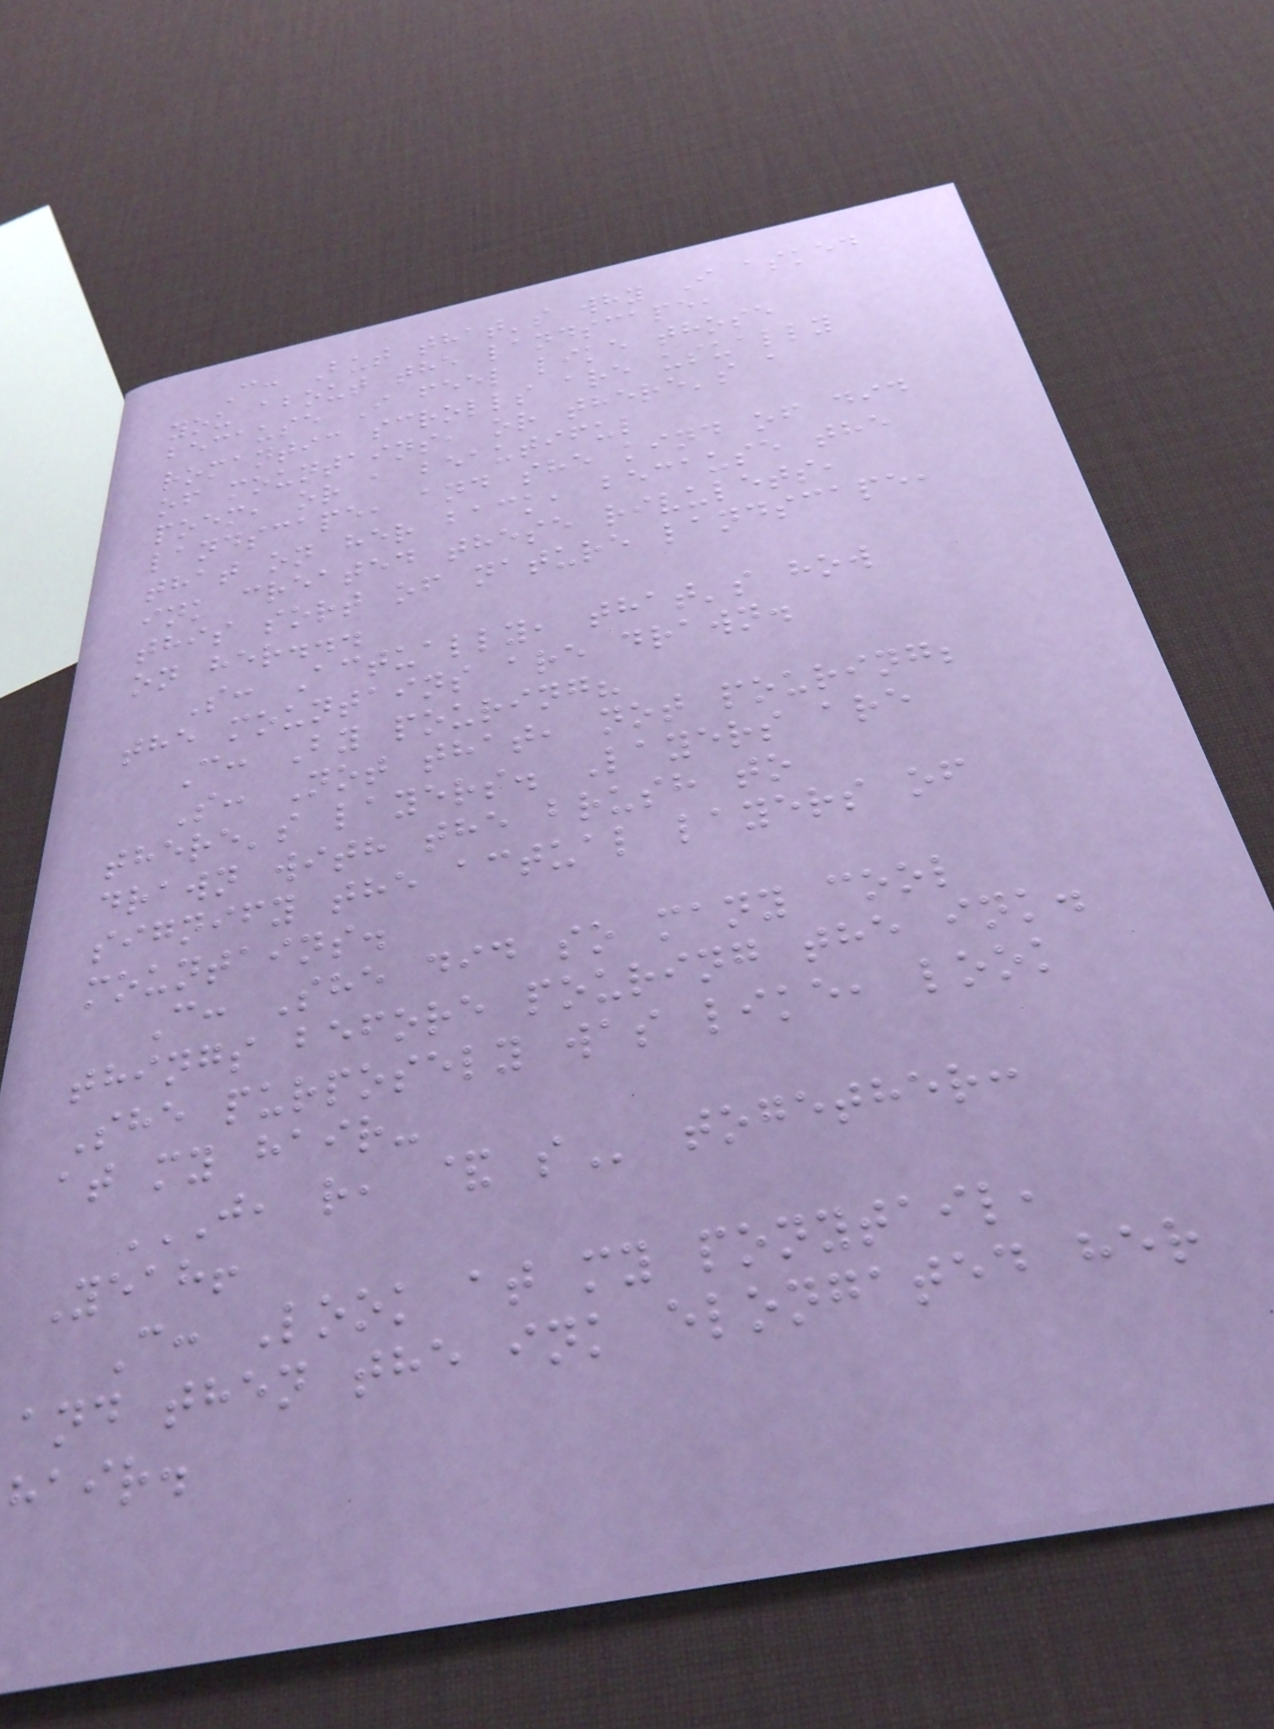C: But that's why I asked
you about the landscape,
because I feel like those
romantic scrolls are usually
of mountains, or there's a
poem, or a beautiful
landscape, and she kind of did
that on her back, because the
ink created these rivulets,
this sort of nature landscape,
on her...
S: Actually, that's how
the mountains are drawn.
C: By pouring?
S: Not that, not pouring;
there's layers. Layers are
drawn with the brush to
signify the actual layers of
mountains.
C: She did so many cool
things before pouring the ink.
She purposely was like, look
at my hair-
J, R, & S together:
Yeah!
C: Look at my ponytail,
and then the ink elongated her
hair.
